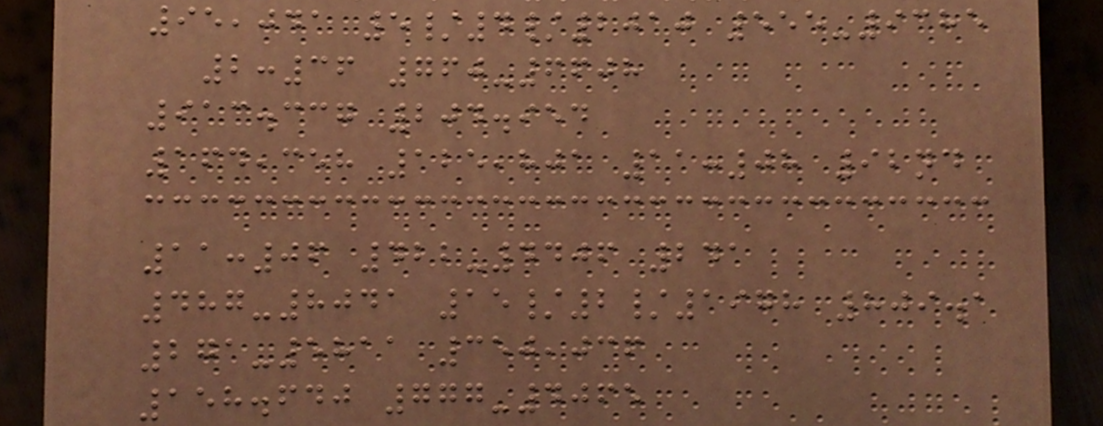95,041 5/4/2010 555-9385
2:36 760-6608
913.337 204.954
164,358 125,801 11:08 92nd
11:06 422-4406 241
487-8041 15/2/1978 809.1
271-5811 350,036
158.640 777-4065
